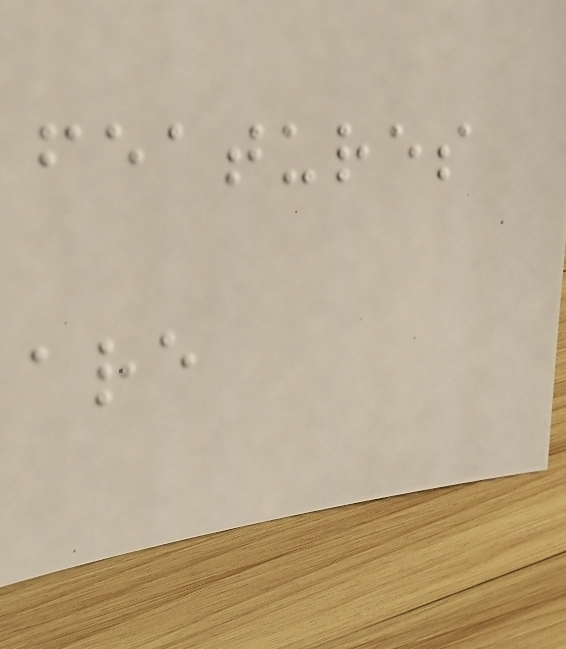features
are
